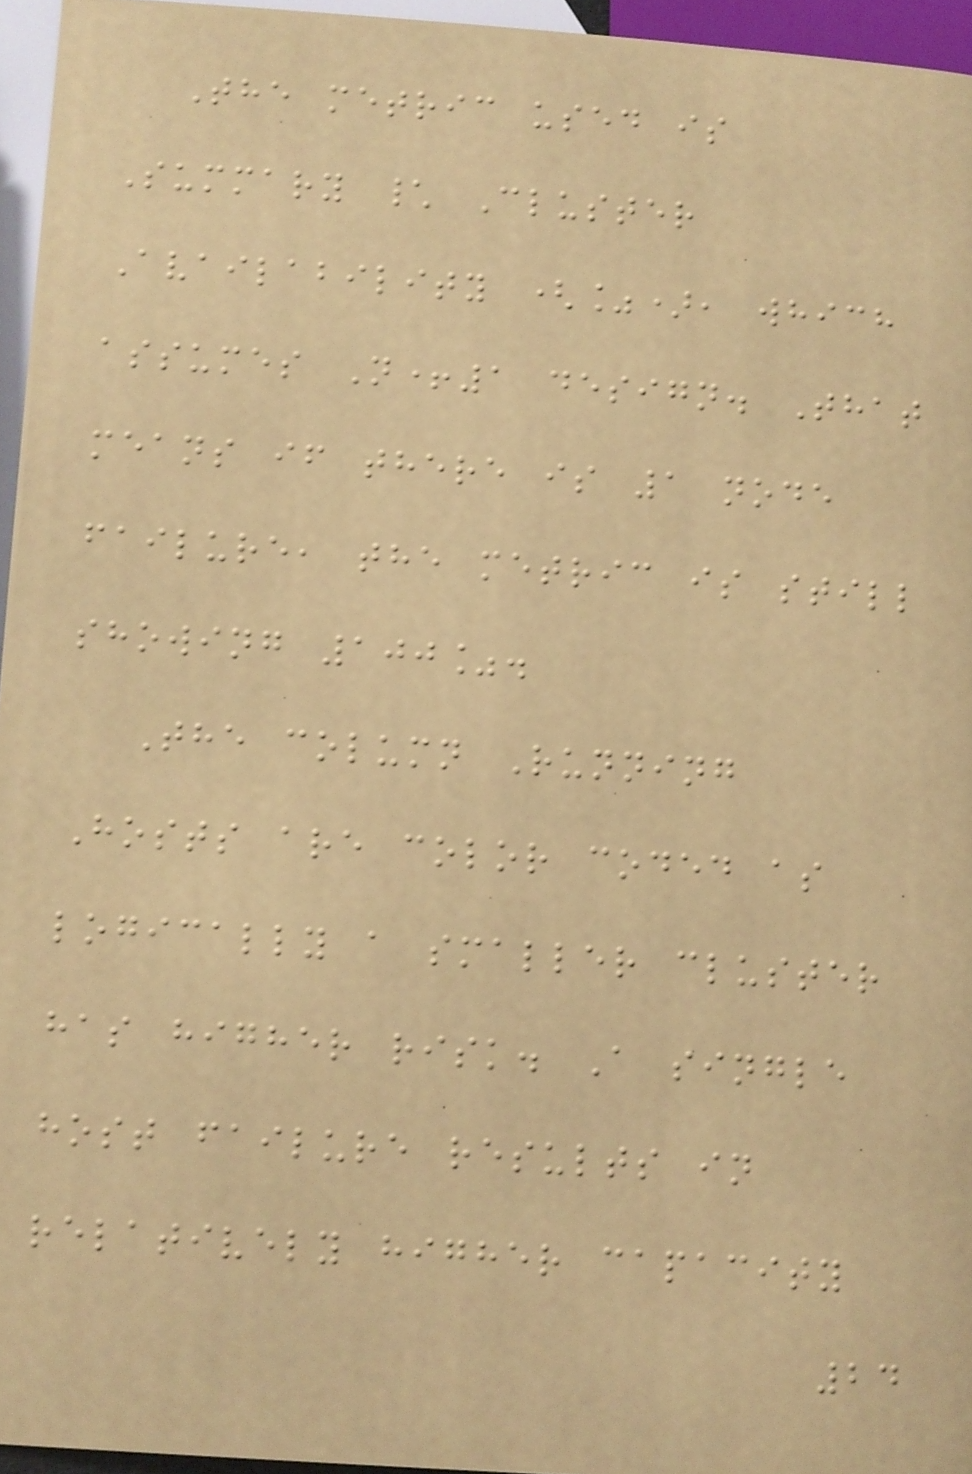The metric used is
Summary \ Cluster
Availability (%), which
assumes N+1 design. That
means if there is 1 node
failure, the metric is still
showing 100%.
The column Running
Hosts are color coded as
logically a smaller cluster
has higher risk. A single
host failure results in
relatively higher capacity
24
